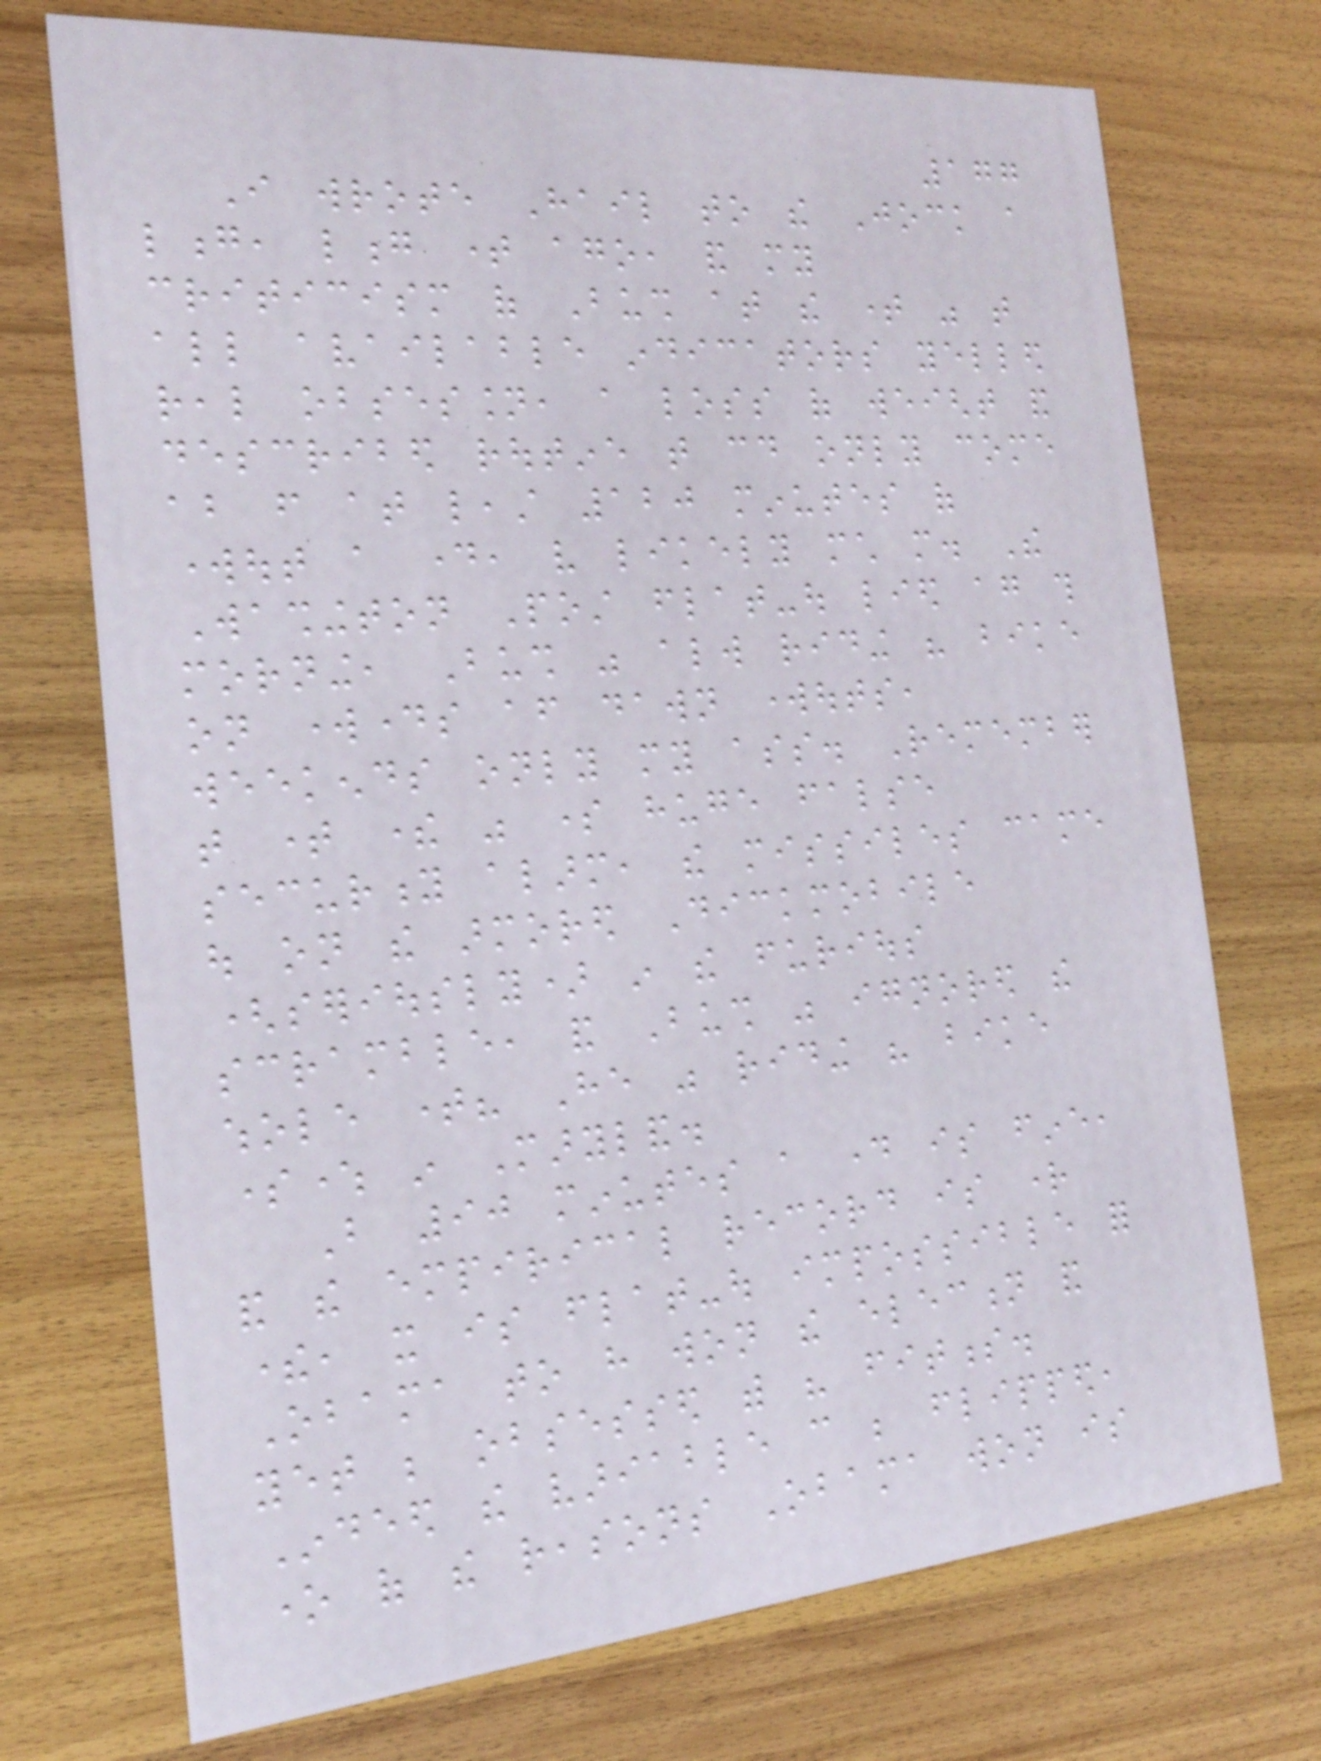177
I wrote Hail to the Jock a
long, long time ago, and my
criticism of Bush at the time was that
all available indicators yelled
real obsession, a loss of weight and
described routine that could only come
about from at least 120 minutes of
workout a day, very likely much more. The
Washington Post flat-out lied again this
morning, Bush was always riding his bike
on workdays after dawn workouts,
weekends only my ass. Remember
that time there was some huge false
security alarm, the missiles came
out on the armored Dickmobile
(seriously) in the furious
scramble, and Bush was ignored the
whole time? He was riding his bike
somewhere in Maryland.
But 90 minutes a day is fine,
and the empirical record is right
there, it is flat-out impossible for
Obama to have won the election and
yet be obsessed with his fitness.
Indeed the variable can be flipped,
one of the reasons Obama won is
